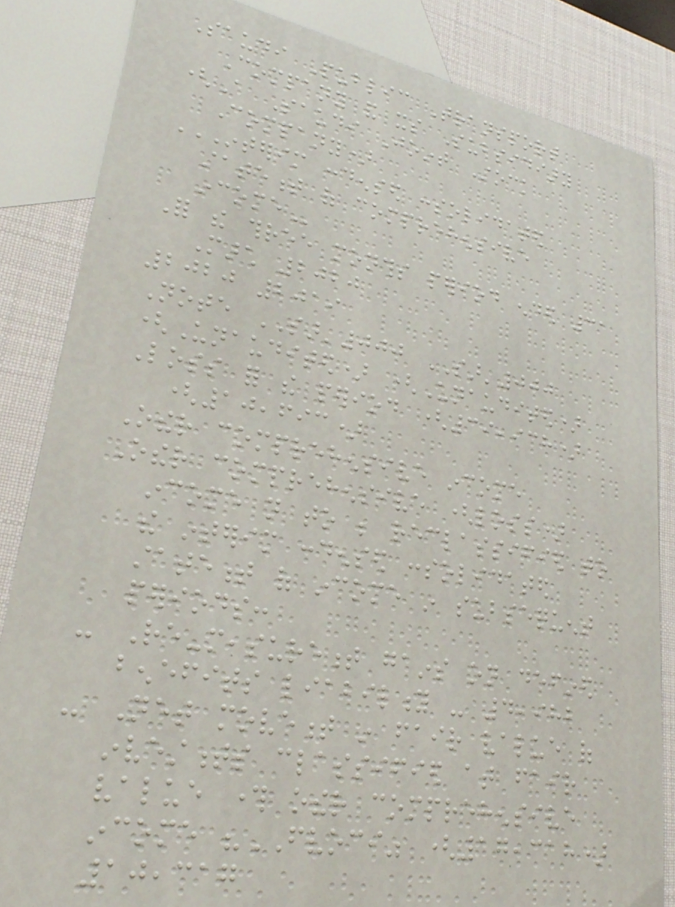Saudi Public Transport
Company and its Subsidiary
(A Saudi Joint Stock
Company)
INTERIM CONDENSED CONSOLIDATED
STATEMENT OF COMPREHENSIVE
INCOME
For the three months period ended 31
March 2020
2020 2019
Note SAR'000 SAR'000
(Unaudited) (Unaudited)
Loss for the period (39,938)
(10,693)
Other comprehensive income
Other comprehensive (loss)
income not to be reclassified to
the interim condensed consolidated
statement of income in subsequent
periods:
- Re-measurement gains on defined
benefits liability - 4,982
- Net movement in fair value of
investments classified at fair
value through other comprehensive
income "FVOCI" (17,318)
10,317
